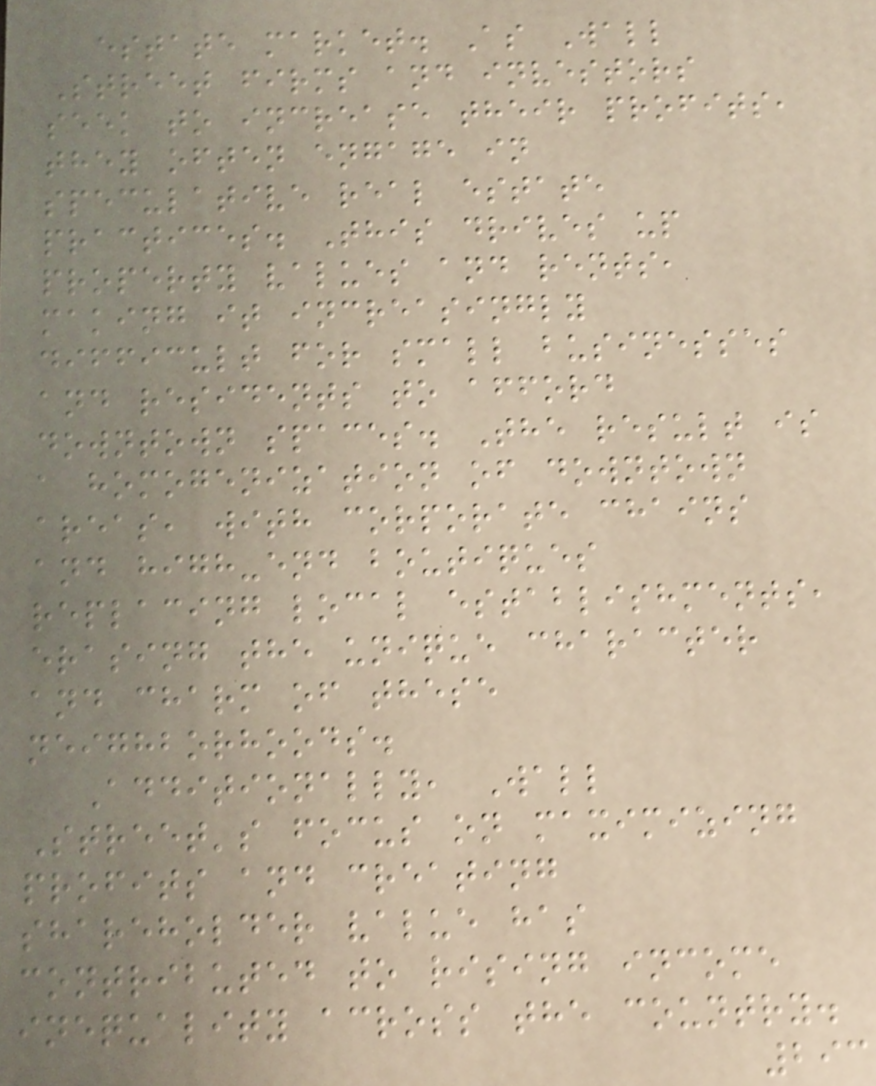estate market. As Wall
Street firms and investors
seek to increase their profits,
they often engage in
speculative real estate
practices. This drives up
property values and rents,
making it increasingly
difficult for small businesses
and residents to afford
downtown spaces. The result is
a homogenization of downtown
areas, with corporate chains
and high-end boutiques
replacing local establishments,
erasing the unique character
and charm of these
neighborhoods.
Additionally, Wall
Street's focus on maximizing
profits and creating
shareholder value has
contributed to rising income
inequality across the country.
293
